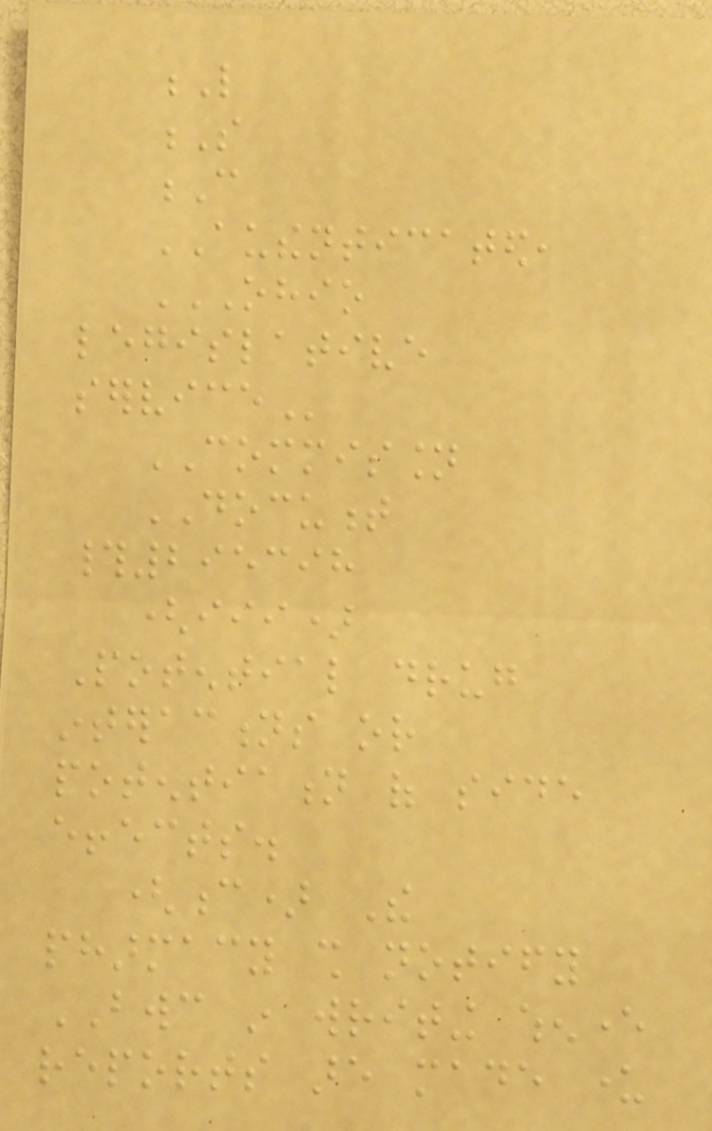L
S
C
AUTHENTICATED,
OHIO
LEGISLATIVE
SERVICE
COMMISSION
DOCUMENT
#295398
(iii)
Potential drug
interactions or
potentiation of side
effects.
(c) The
pharmacy shall notify
BWC in writing whenever
reports are made under
